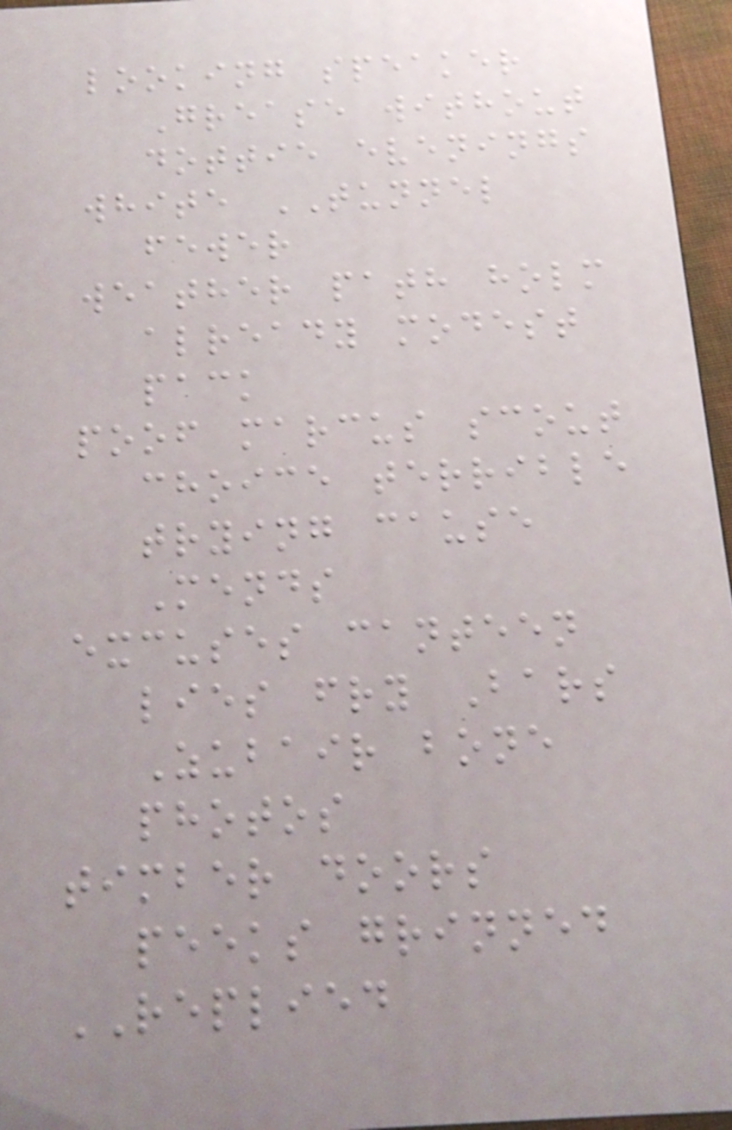looking speaker
Grease without
dottie evenings
white TUNNEL
fewer
weather path holm
already modest
pack
poof marcus scout
choice terrible
trying cause
Mends
excuses canteen
lies fry Bars
Zubair bone
photos
timber doors
peeks grinned
REPLIED
